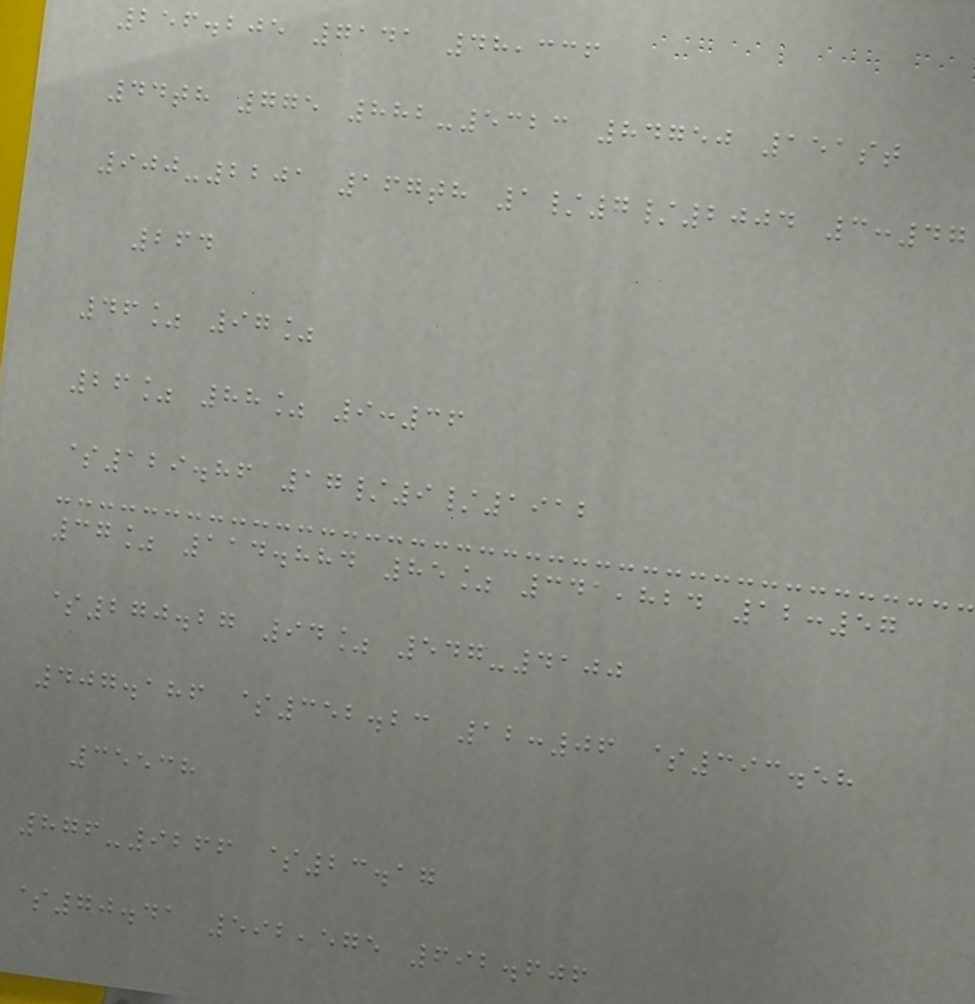256.205 7141 48,336
44th 775 882-5323 84750 151st
900-2201 167th 1/7/2004 3:47
264
46% 97%
26% 88% 9:36
$129.86 17/9/1912
37% 114.884 85% 341,824 12:57
$270.27 94% 547-4100
407.186 $352.23 12:06 $393.58
35538
876-9266 $23.17
$70.41 592,575 692.606
